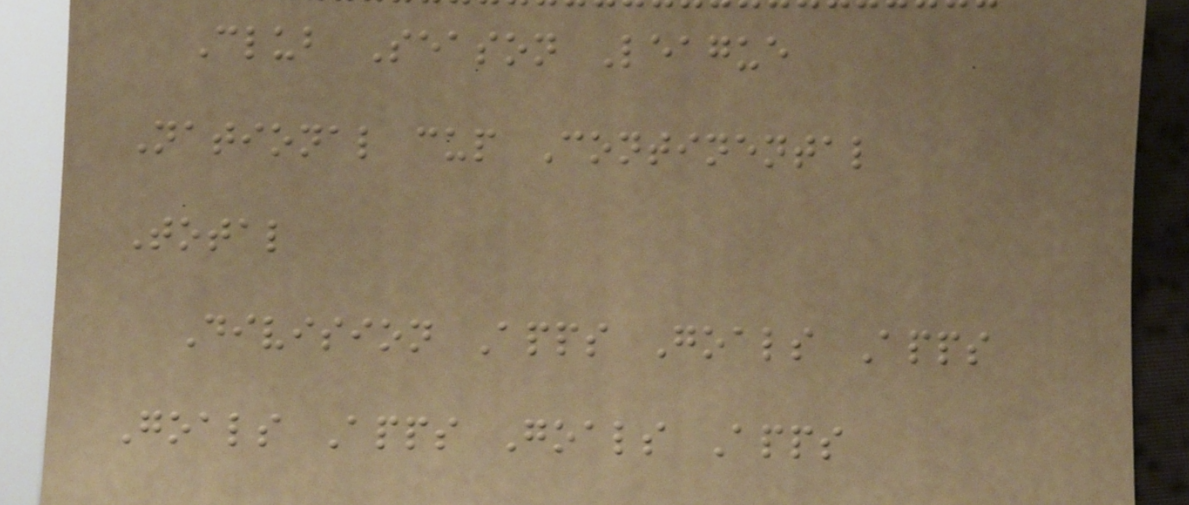Club Season League
National cup Continental
Total
Division Apps Goals Apps
Goals Apps Goals Apps
